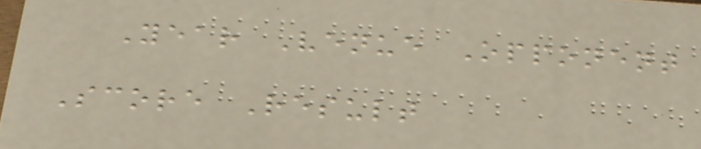Year Venue Opponent
Score Result
